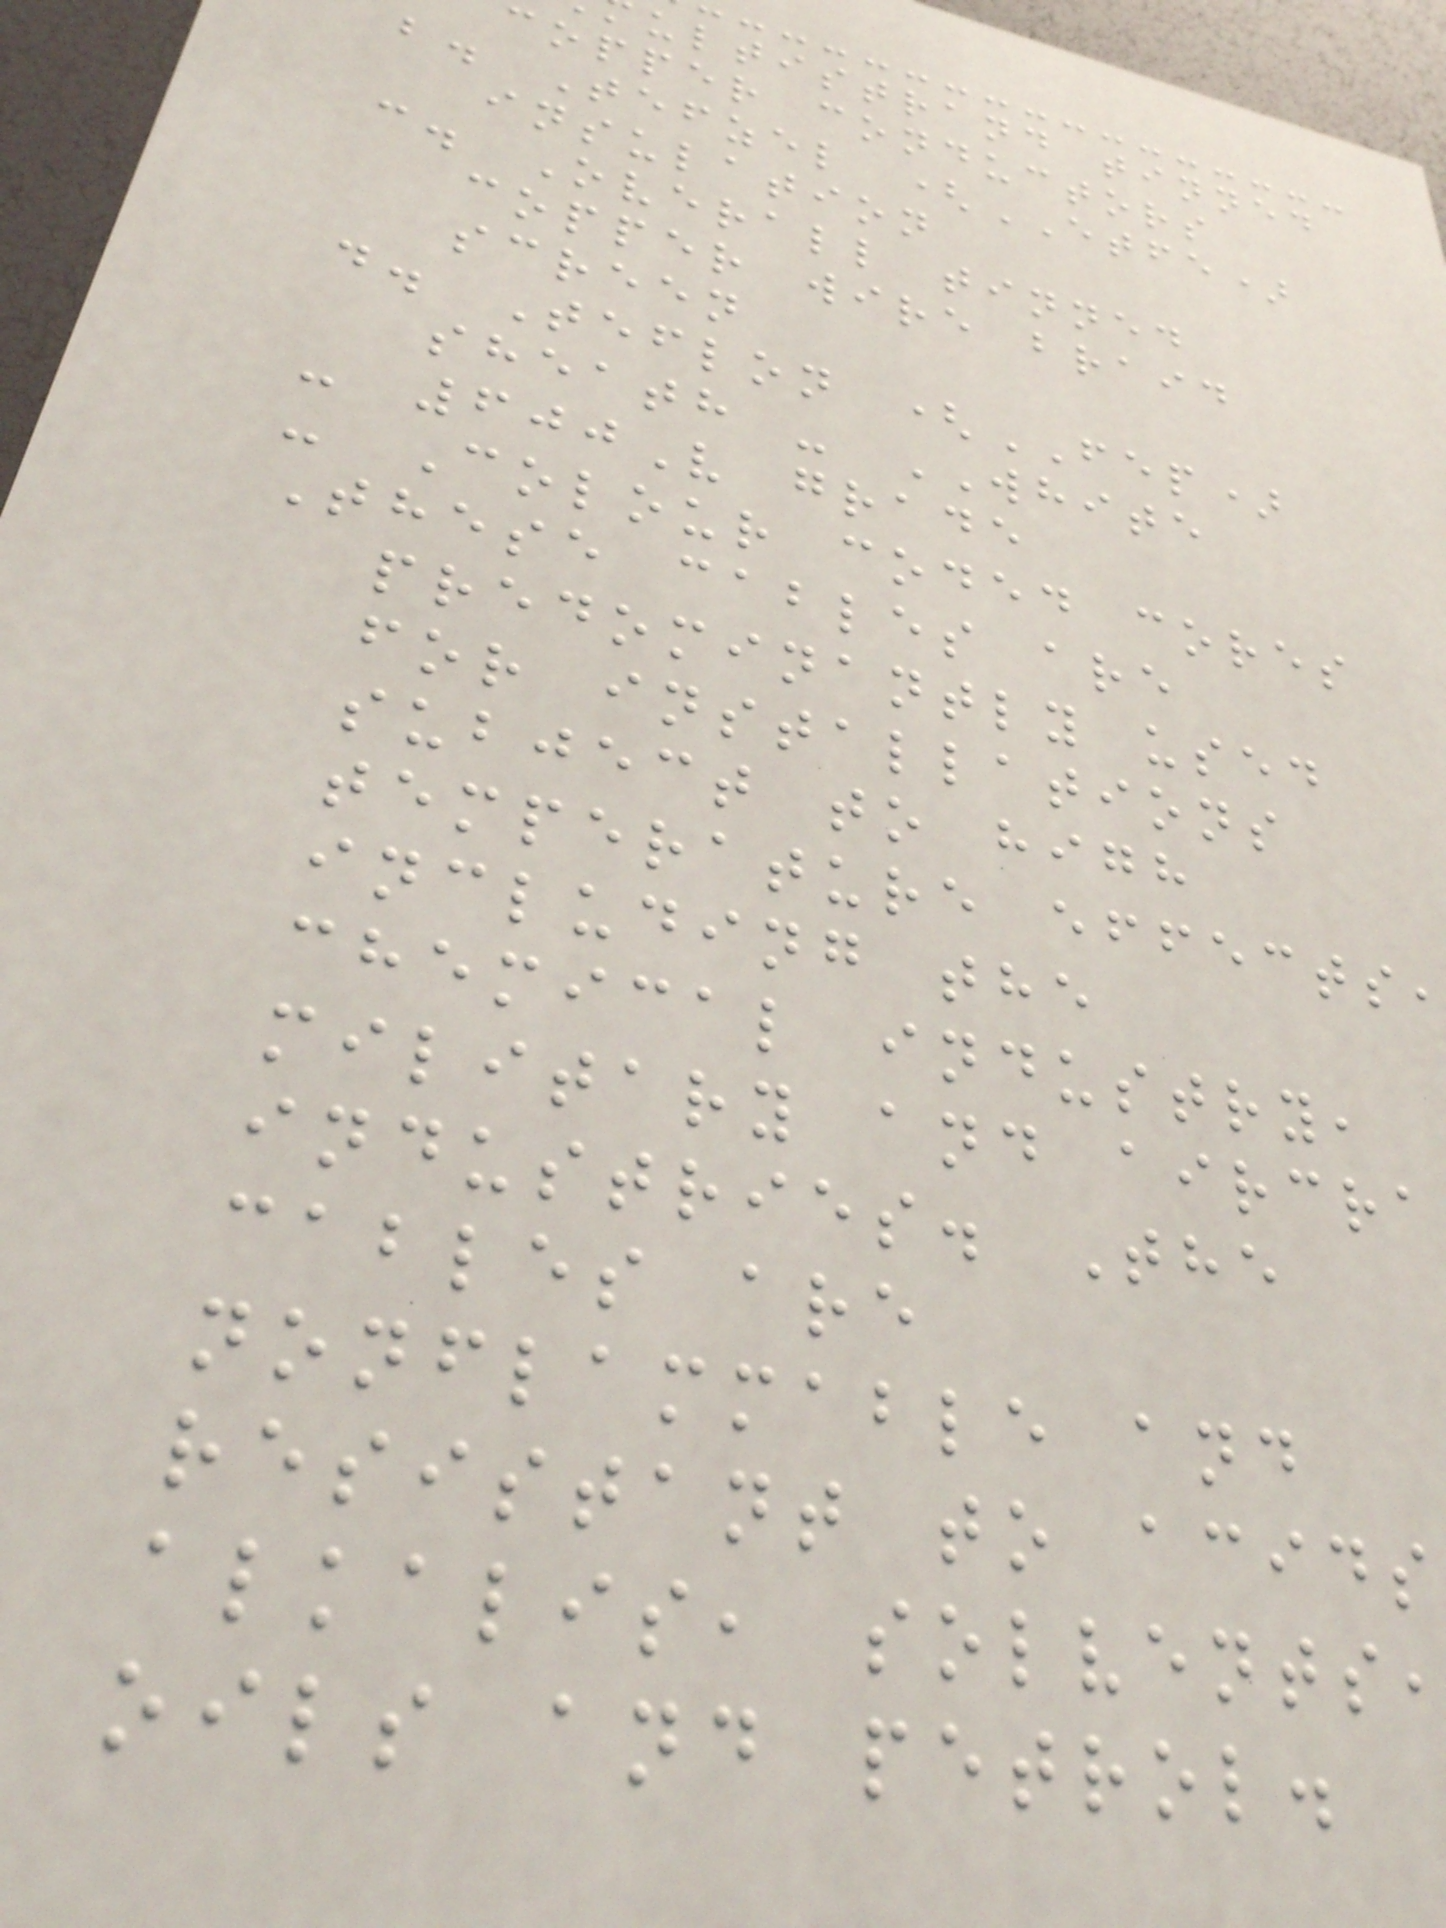ultistrand tinned
copper conductors
b. Tefzel (ETFE)
insulation
c. Overall tinned
copper wire braid
screen
d. Teflon (FEP)
sheath - WHITE
- 600V grade
- Colour coded cores
These cables are
predominantly used
for installations
subject to high
temperature effects
including the
chemical industry,
military and aircra
industries. The
cables are
nonflammable and
resistant to acids
alkalis, solvents
oils and petrol.
